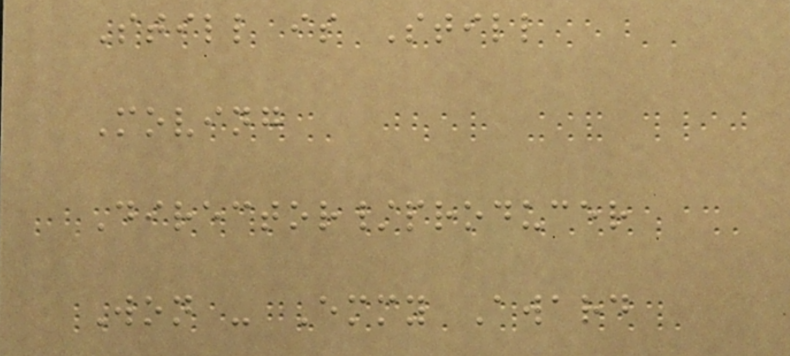Still is Still
Moving
Director/producer
Won - Emmy Award
